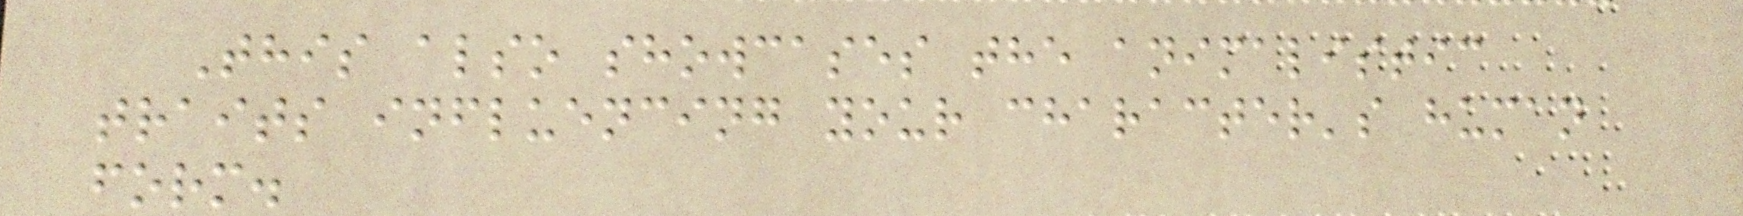This also showcases the animalistic
traits influencing your character's human
form.
